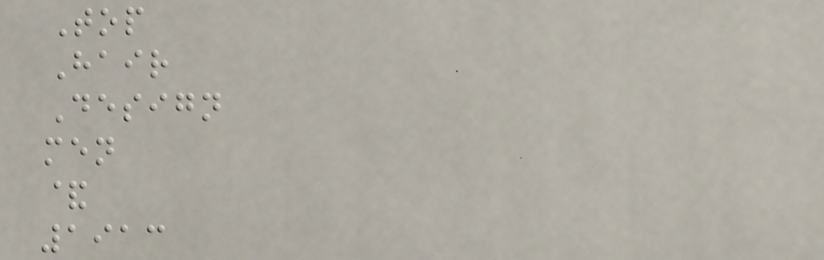Top
Hair
Design
men
&
1913
